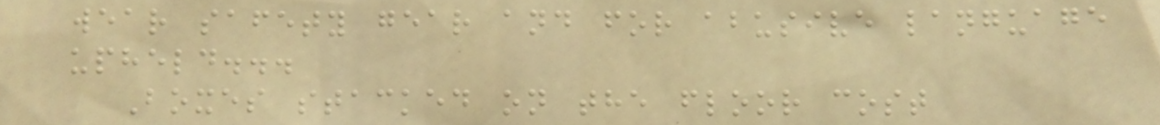wear safety gear and for abusive language
upheld...
Boxes stacked on the floor cost
